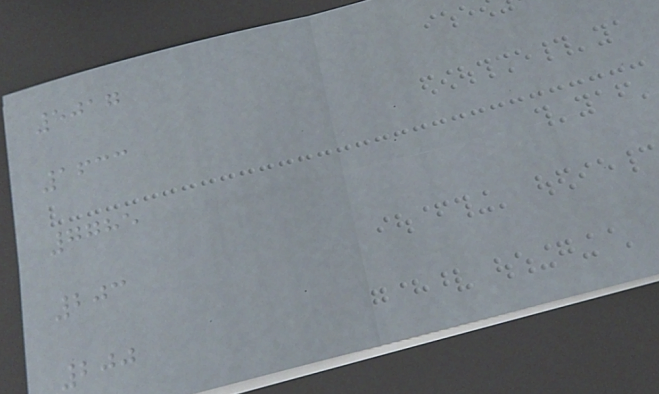5017
1633
7785
203
200
